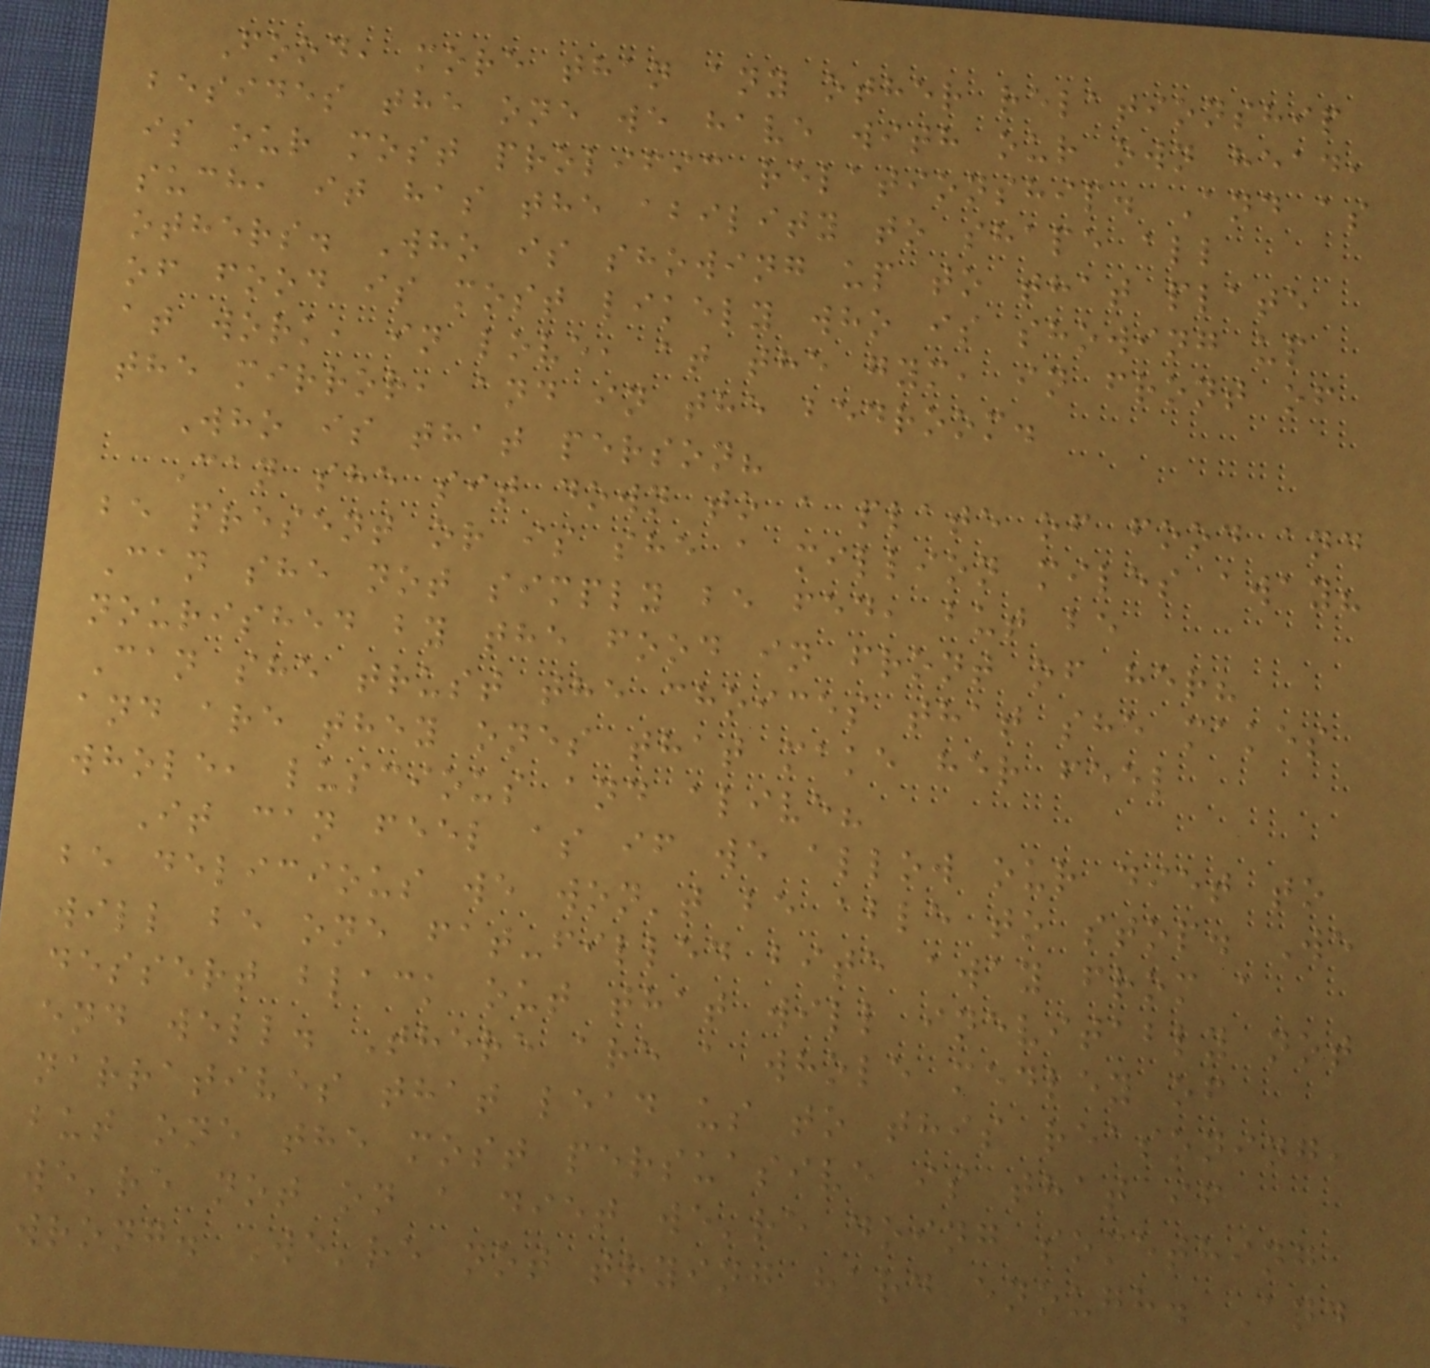Food, more than any other relationship
besides the one we have with our own head,
is our most prolific relationship. And as
such, it has the ability to shape all
others. Who is showing up to that plate
of food is most likely who is showing up
at work, in love, at the gym, in front of
the mirror, and in the bedroom.
Who is that person?
Can she sit down to a plate of food and
be present or is she a million miles away?
Can she not simply be fed, but be
nourished by the food in front of her?
Can she trust the choices that she makes
and are they ones that make her feel
whole, luscious and alive?
It can feel as if we allow our diet to
be delicious we won't be able to stop. We
will be one fat-filled bite away from a
dessert black out that will inevitably not
end well. There are a whole medley of
narratives that lead us to this reasoning,
but one the most persuasive is that if
we're not on a diet we're doing something
wrong. We're not trying hard enough. And
